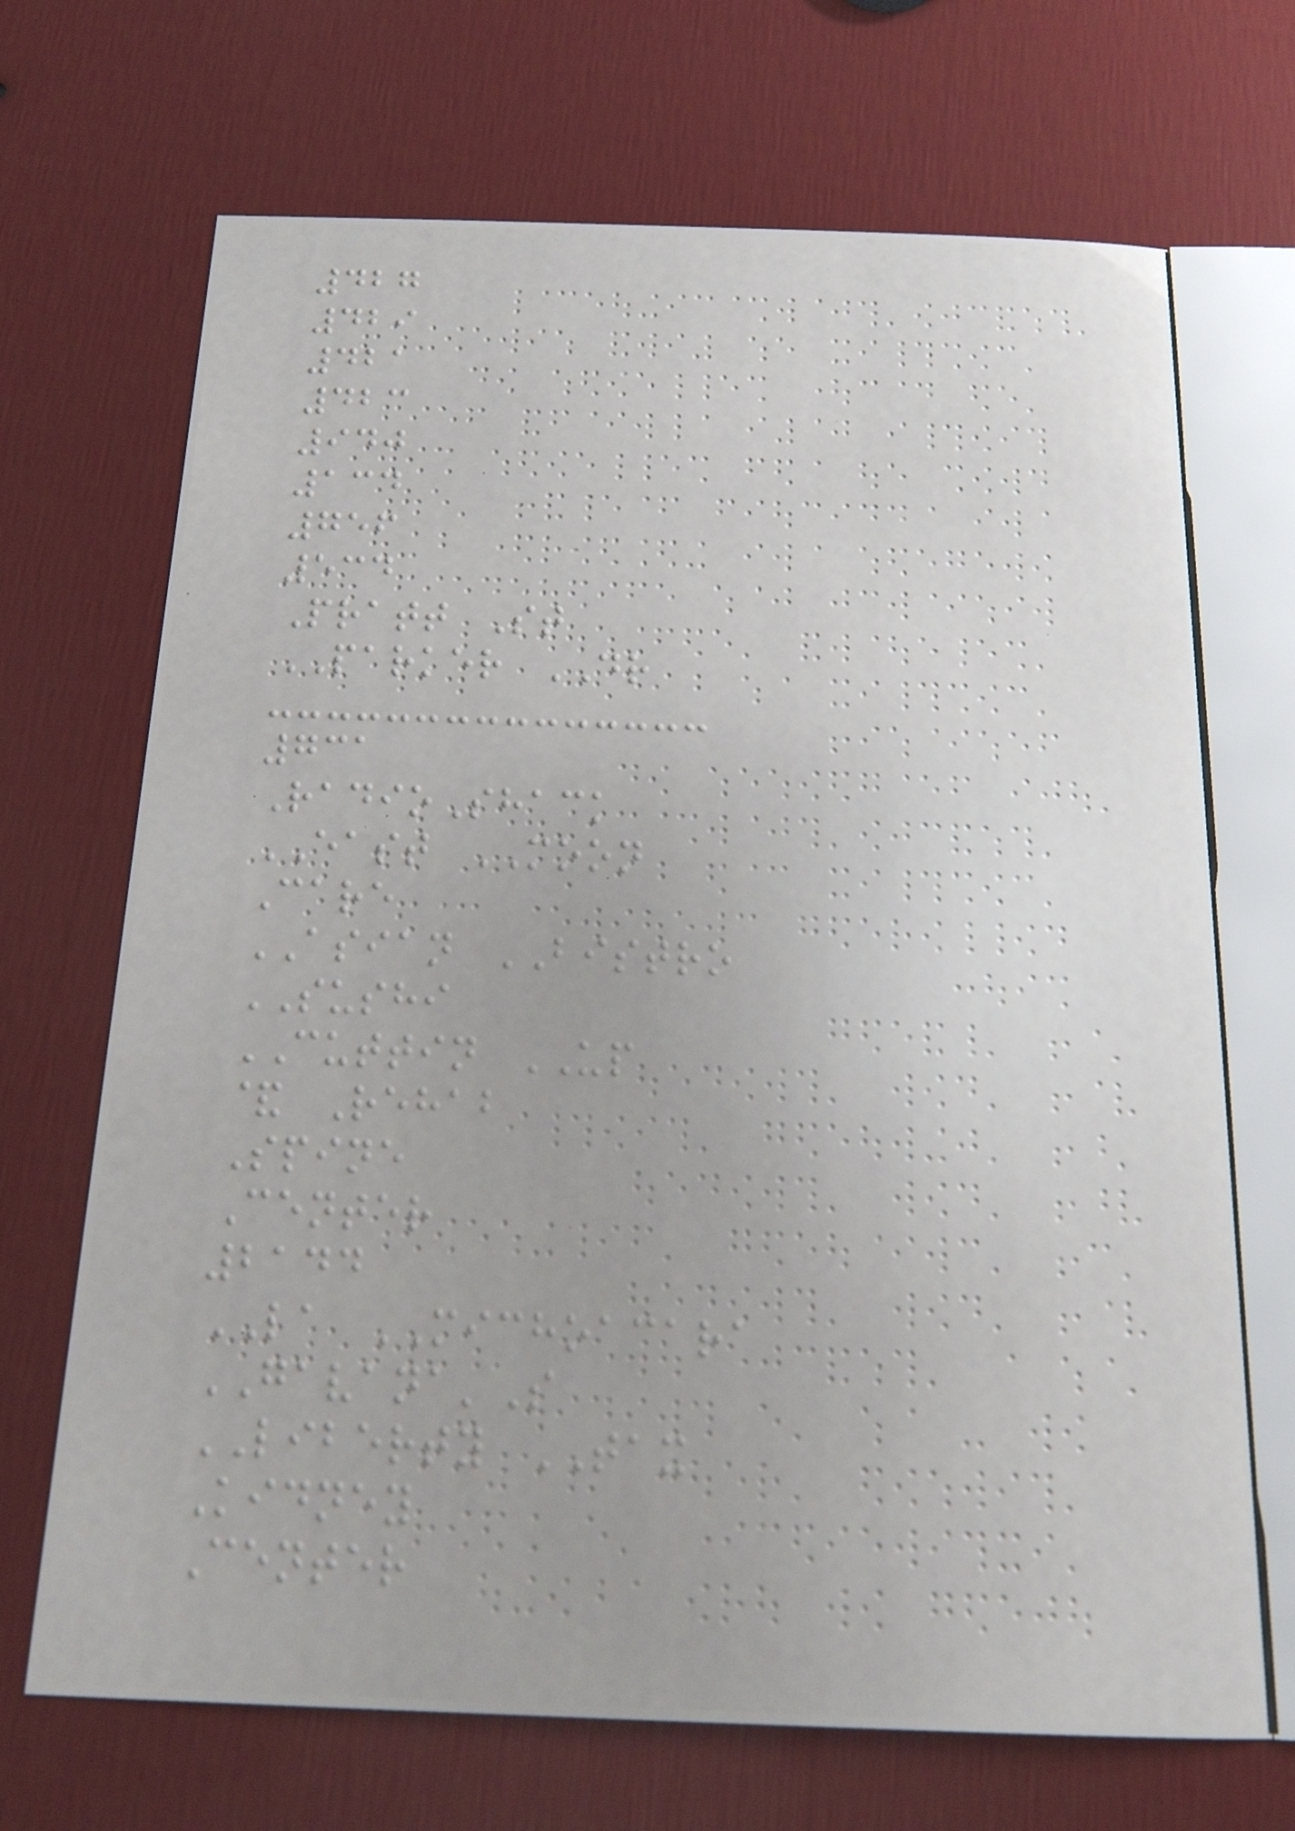427
429
421
423
940
134
756
534
Pratt St
PARKER DR
731
RadioShack
EAST MOON
Care
ASIAN BISTRO
SUSHI
CUTTIN UP
& Rehab
Spine
Center
2144
LA MICHOACARA
GAVANA'S
LIBERTY TAX
Kidney
Center
